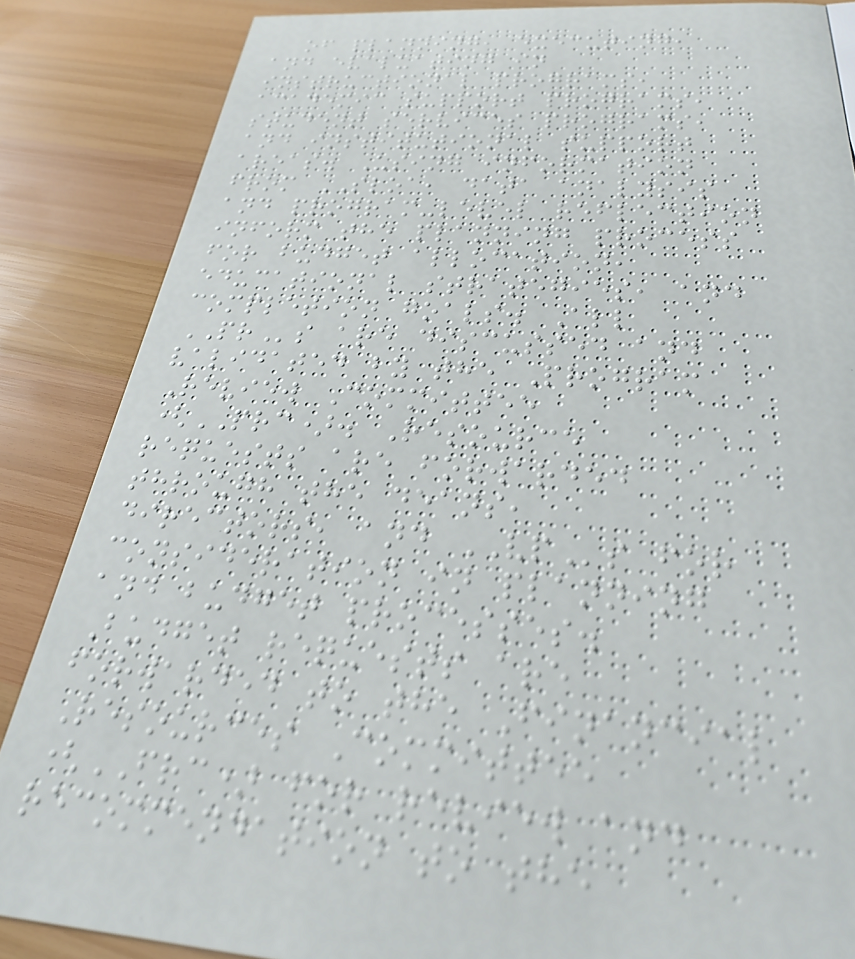of planning, executing,
and evaluating in
instructional programs,
academic support programs,
student services programs,
and institutional support
areas. Using information
from SLOA, data analysis
and program-level reflection
inform the planning process
for budget allocation,
educational strategies, and
completion goals. All
PRs are discussed and
validated by the Program
Review Committee
(PRC). Resource
requests are forwarded
through the deans,
directors, and VPs for
consideration in planning
and budget processes.
Budget requests are
forwarded to the Financial
Resources Committee
(FRC) for review and
recommendation to the
